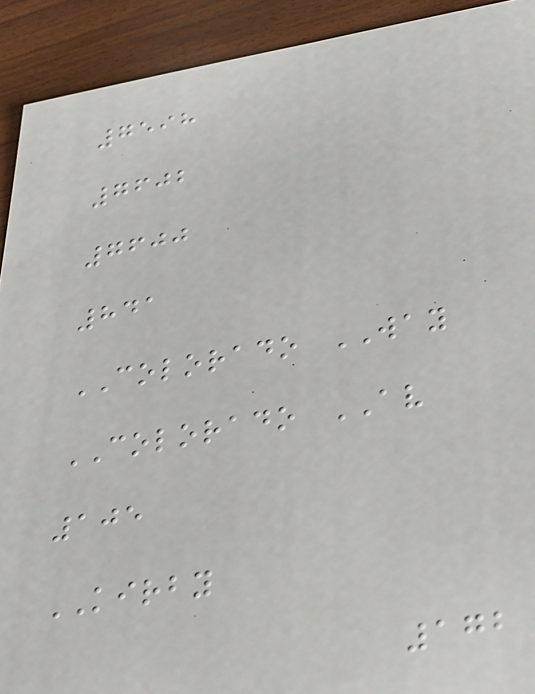7598
7602
7600
841
COLORADO WAY
COLORADO AV
105
KIRBY
172
